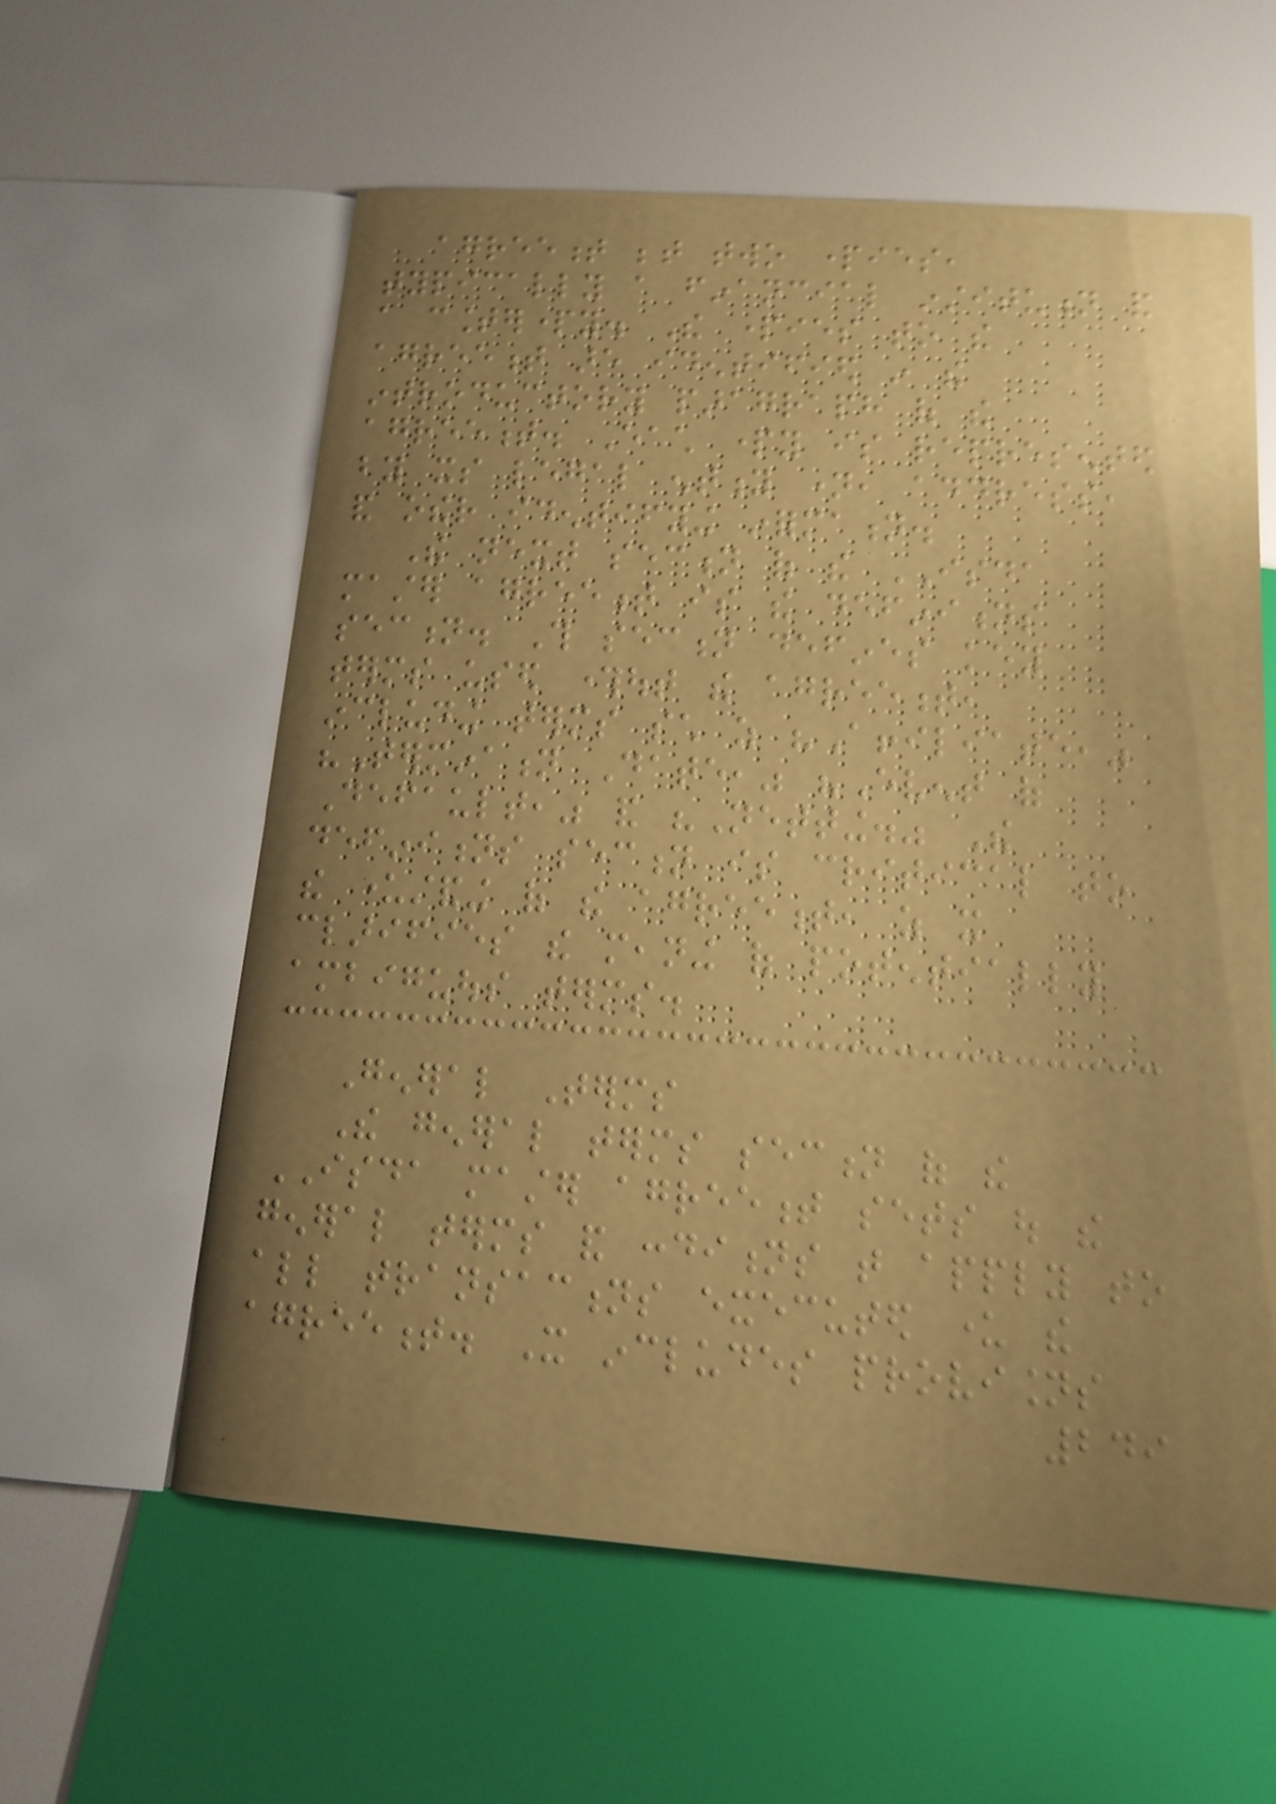agreement between two parties,
typically a financial institution and
a counterparty. The parties to the
agreement are identified in the
introductory paragraph of the
agreement. Each party is represented
by its legal entity name, address,
and other identifying information.
The next section of the ISDA
master agreement is the definitions
section. This section defines key
terms used throughout the agreement,
including terms such as "Affiliate,"
"Termination Date," "Event of
Default," and "Netting." The
definitions section is critical to
the understanding of the agreement, as it
clarifies the meaning of potentially
ambiguous terms.
General Terms
The general terms section of the
ISDA master agreement sets out the
general terms and conditions that apply to
all transactions executed under the
agreement. It includes provisions
249
